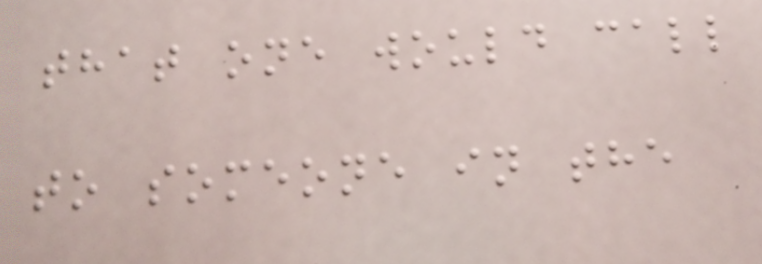that one would call
to someone in the
